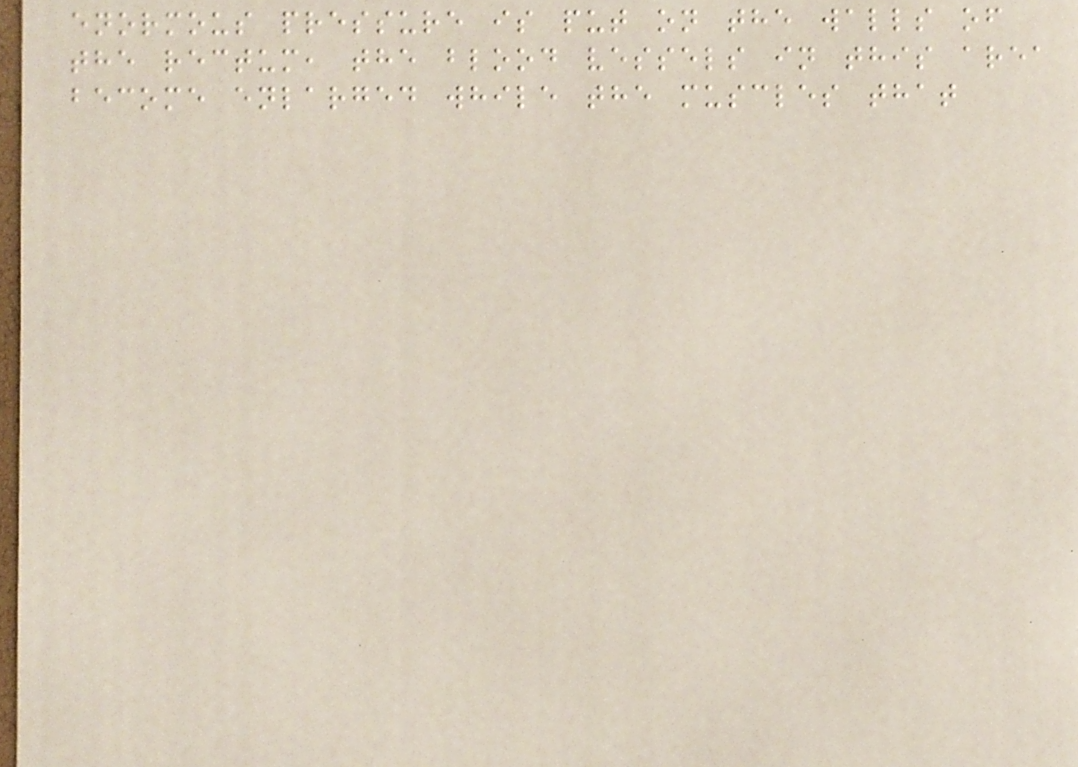enormous pressure is put on the walls of
the rectum, the blood vessels in this area
become enlarged while the muscles that
